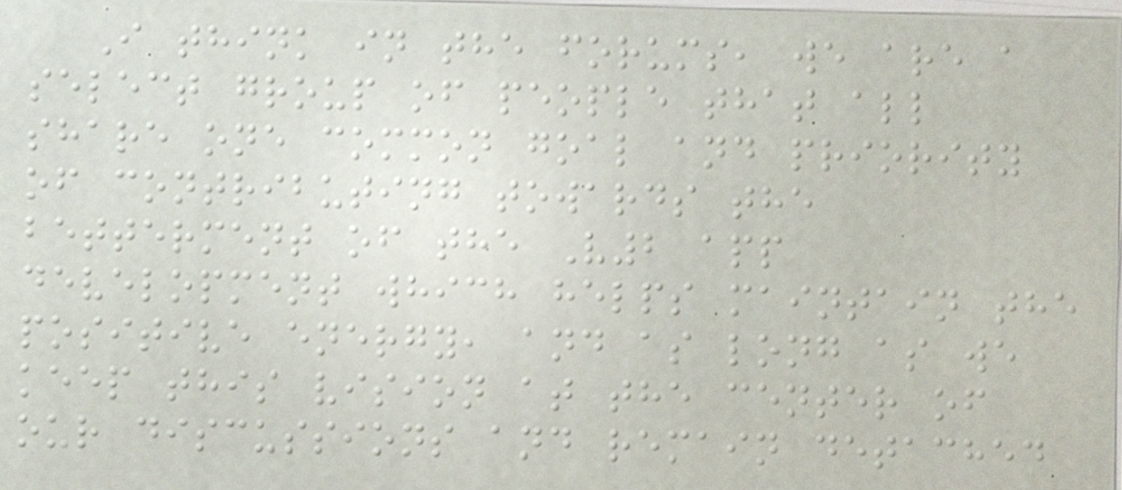I think in the forums, we are a
select group of people that all
share one common goal and priority
of contributing towards the
betterment of the V2 app
development which helps maintain the
positive energy, and as long as we
keep this vision at the center of
our discussions and remain detached
